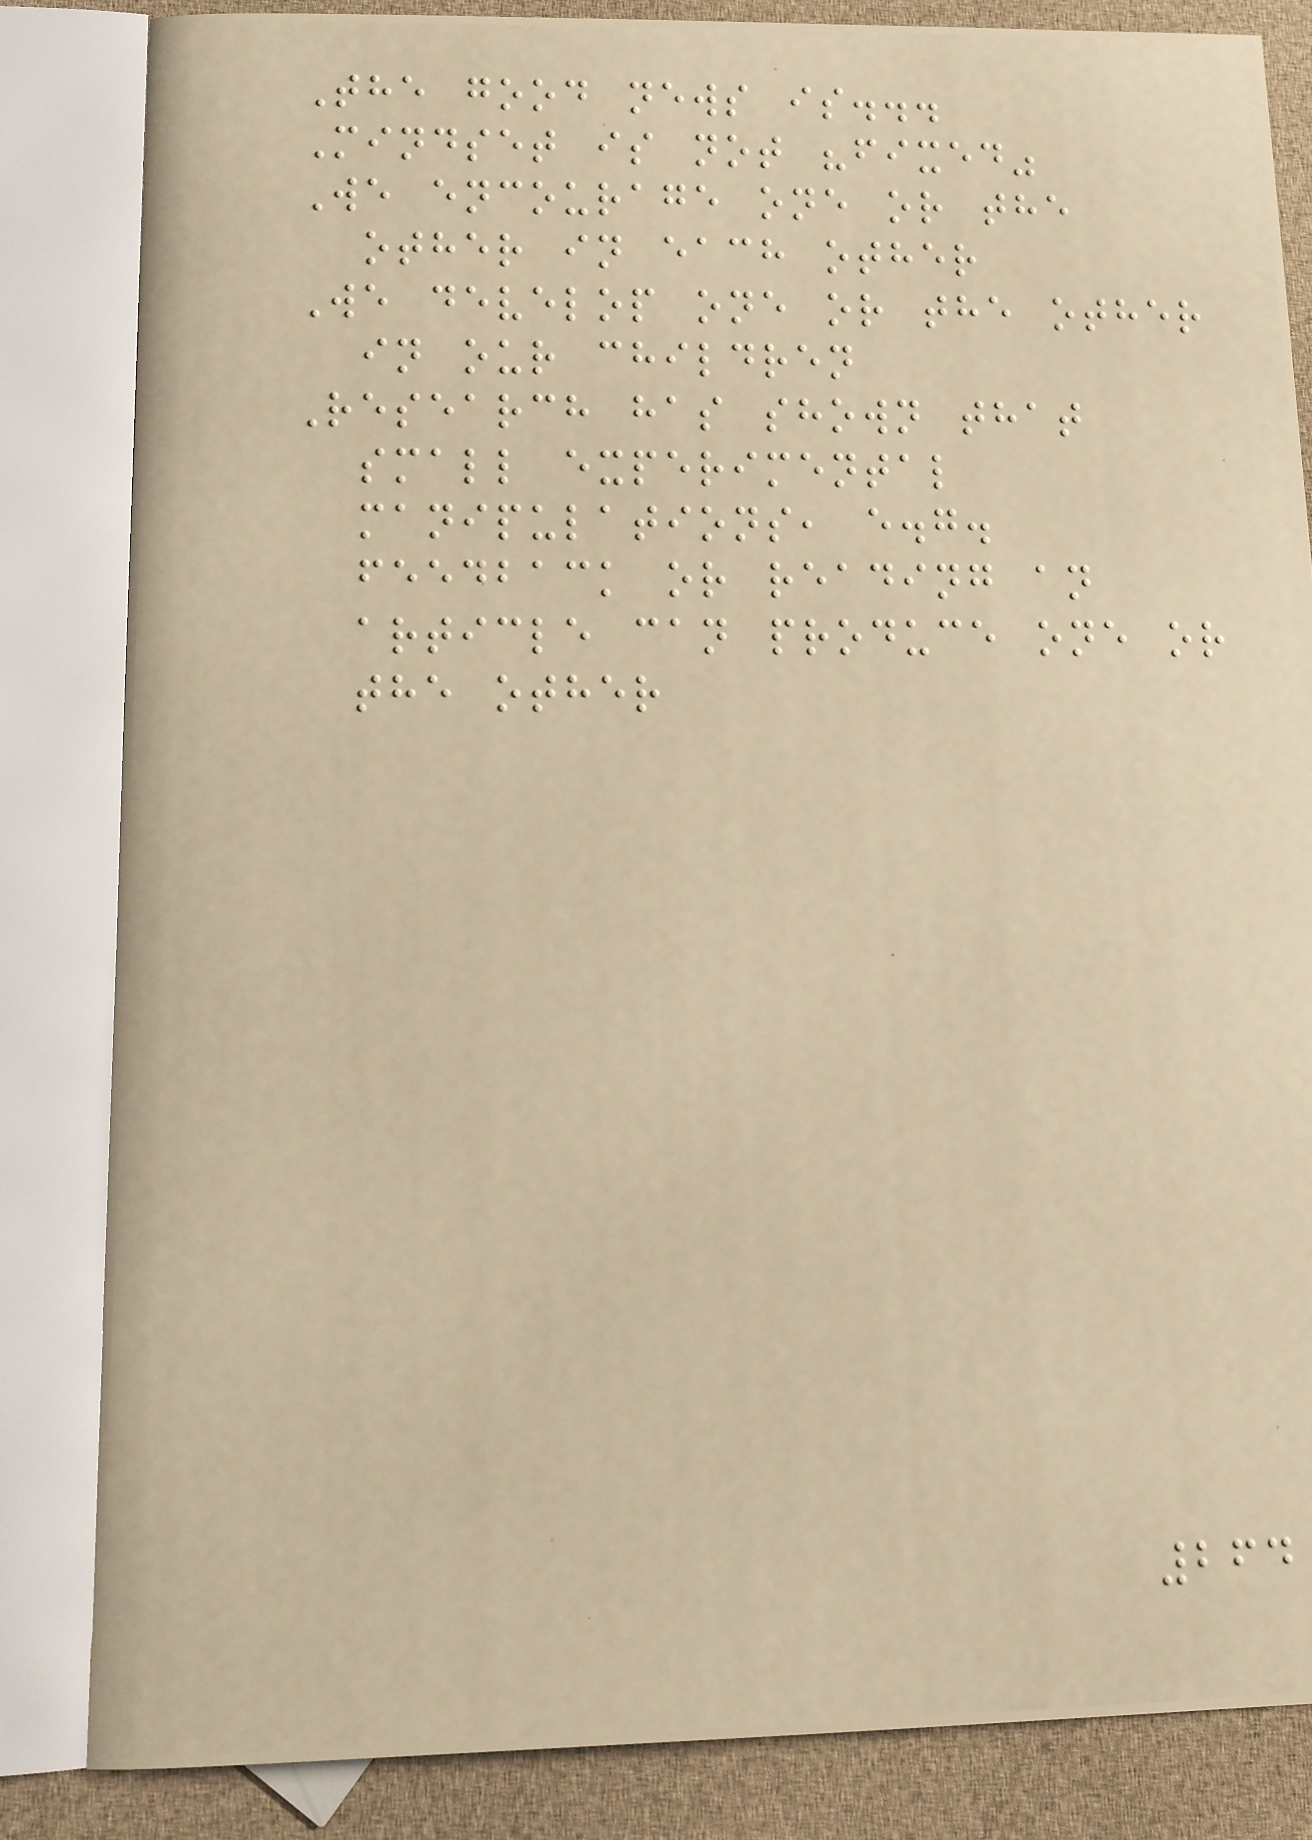The good news is...
Mindset is not "fixed"
We encourage one or the
other in each other
We develop one or the other
in our children
Research has shown that
small experimental
manipulations, e.g.
feedback or reading an
article can produce one or
the other
264
